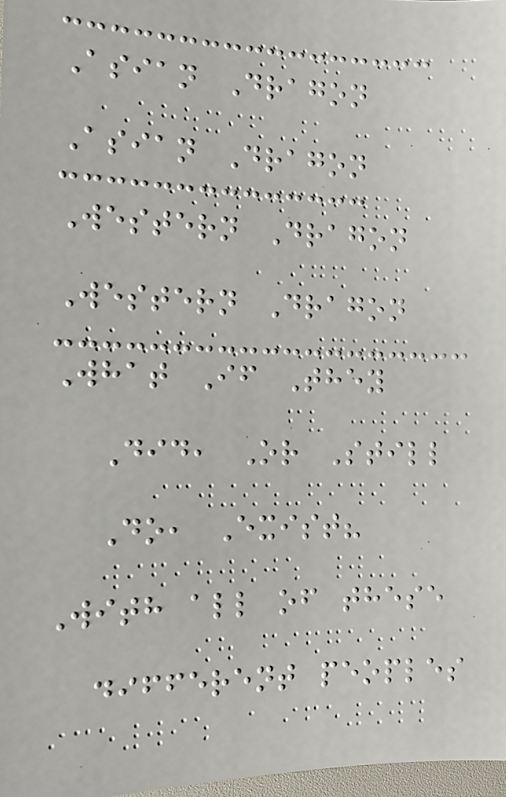Asian Dragon
Asian Dragon
Western Dragon
Western Dragon
What If They
Did, Or Still
Do, Exist?
With all of these
different peoples
